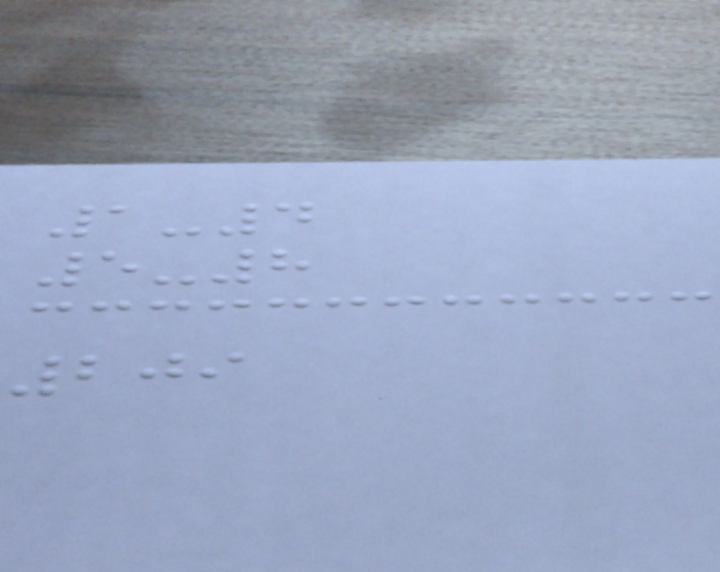1-4
5-8
209
